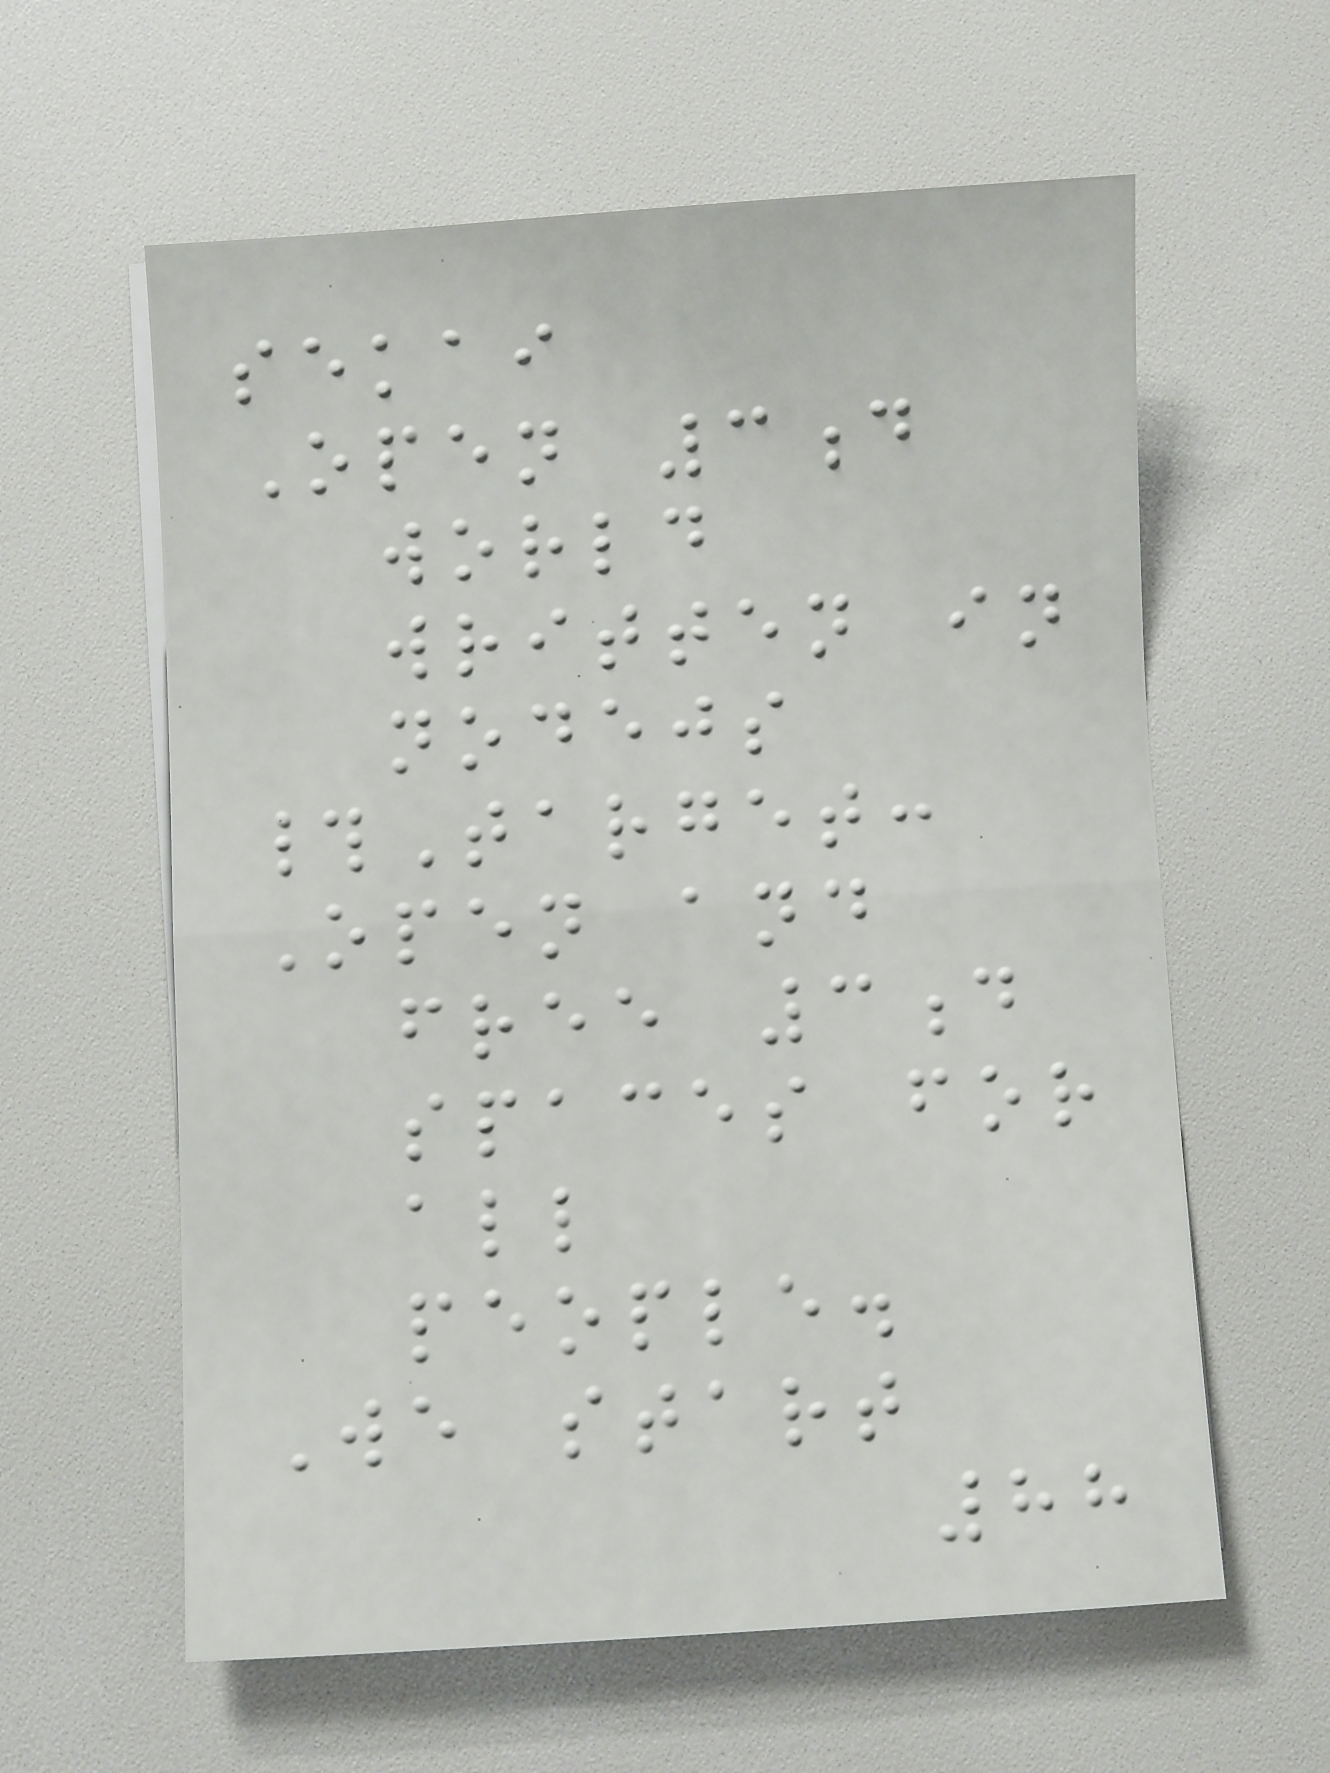sekai
Open 3d
world
written in
nodejs
#Target:
Open and
free 3d
spaces for
all
people.
We start
88
